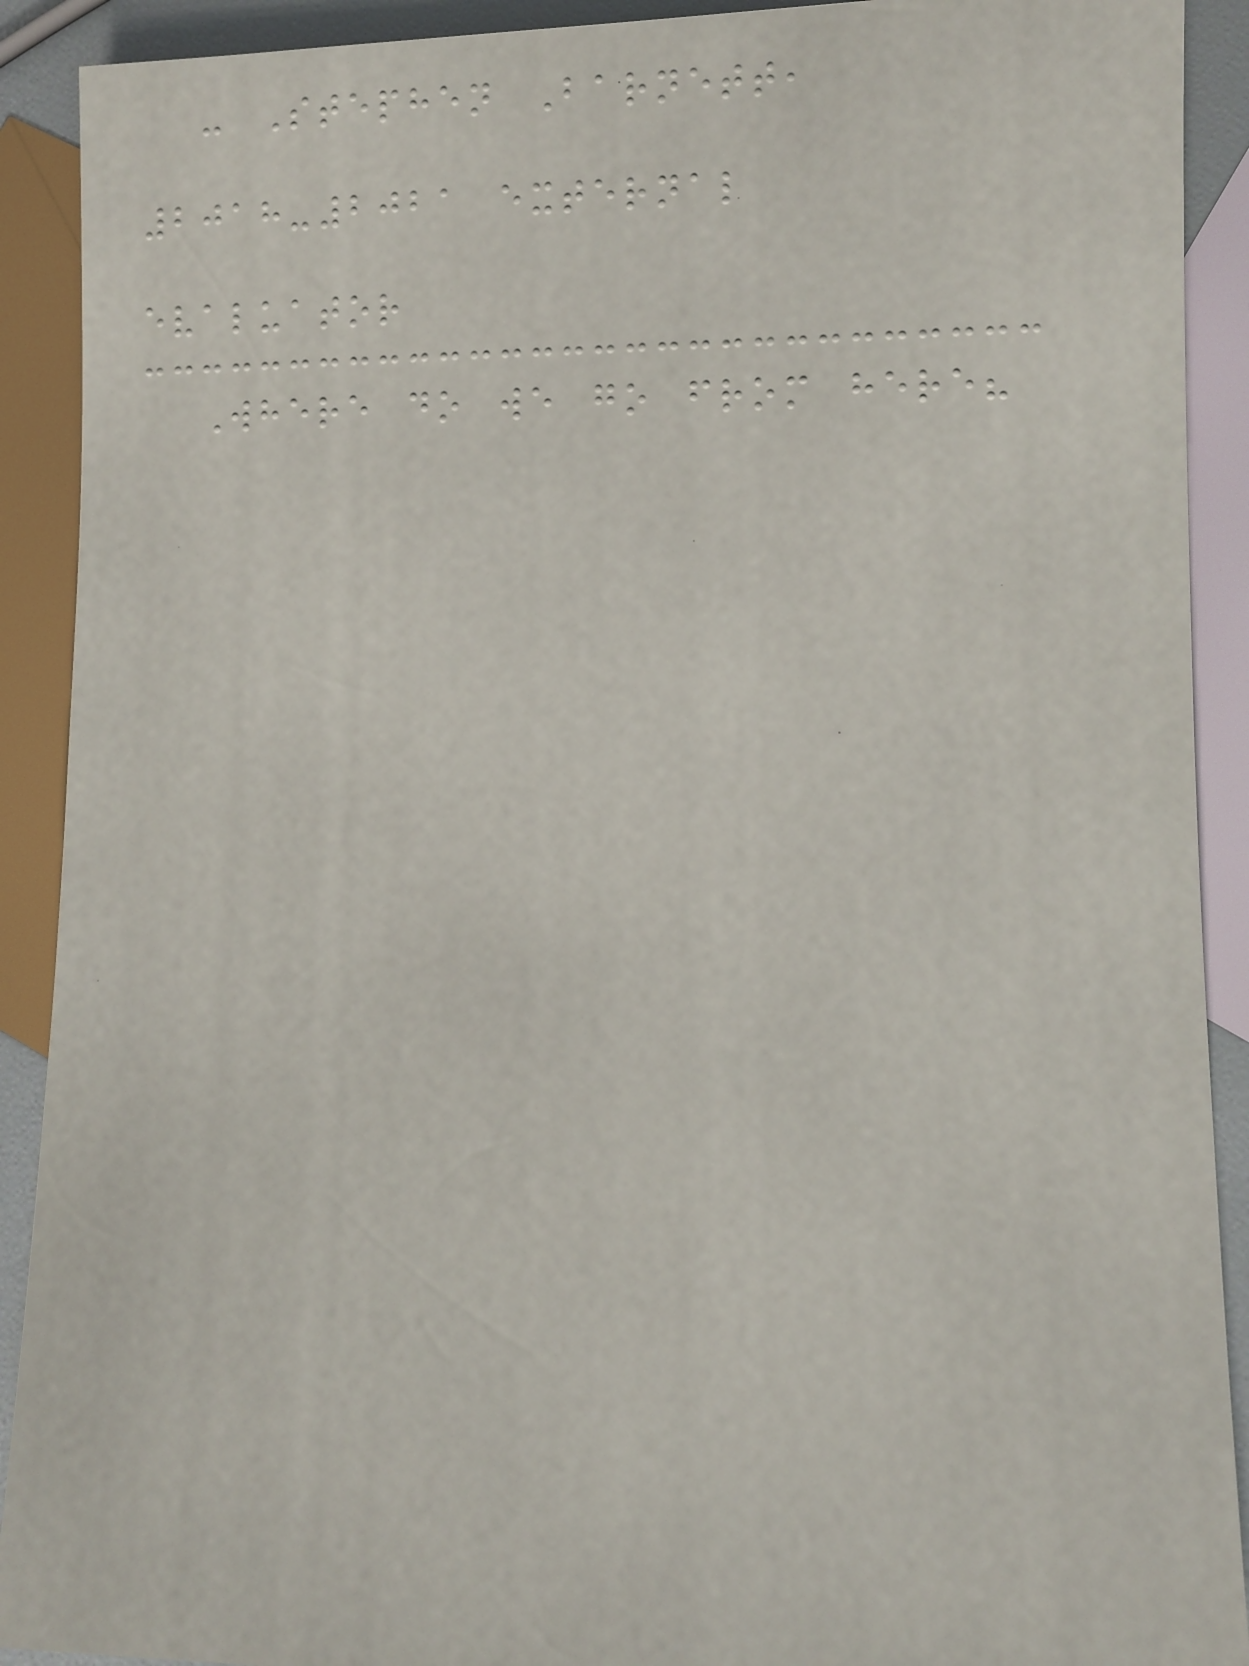- Stephen Barnett,
2018-2021 external
evaluator
Where do we go from here?
